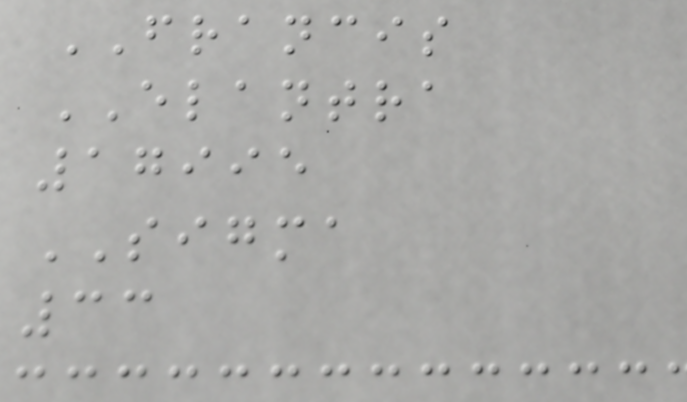FRANCIS
ELANTRA
17995
SIGMA
33
